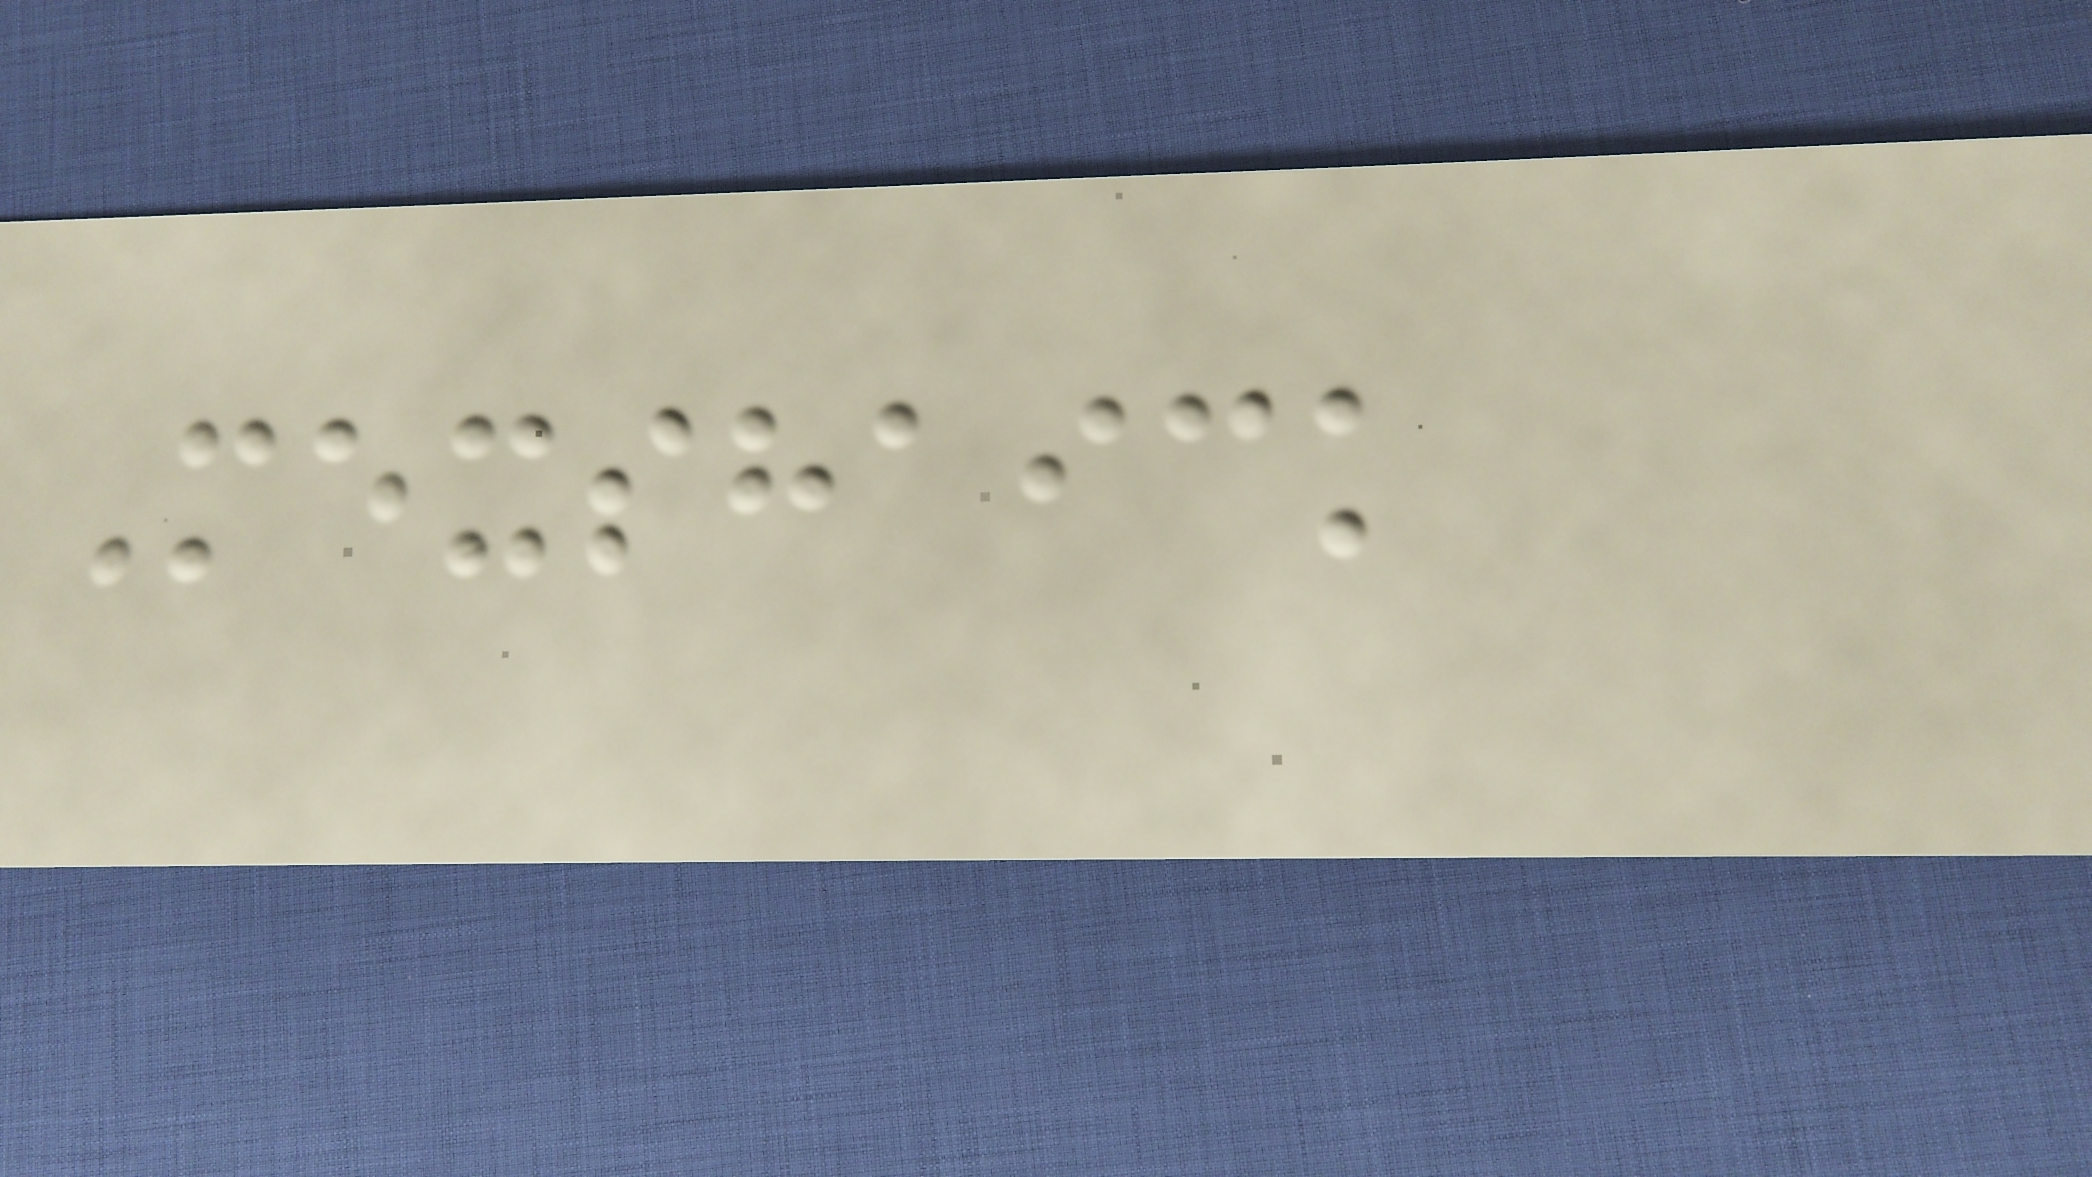Mexshaick
